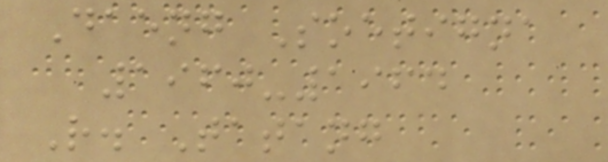Daeng Soetigna
1960-1964
R. Tatang
